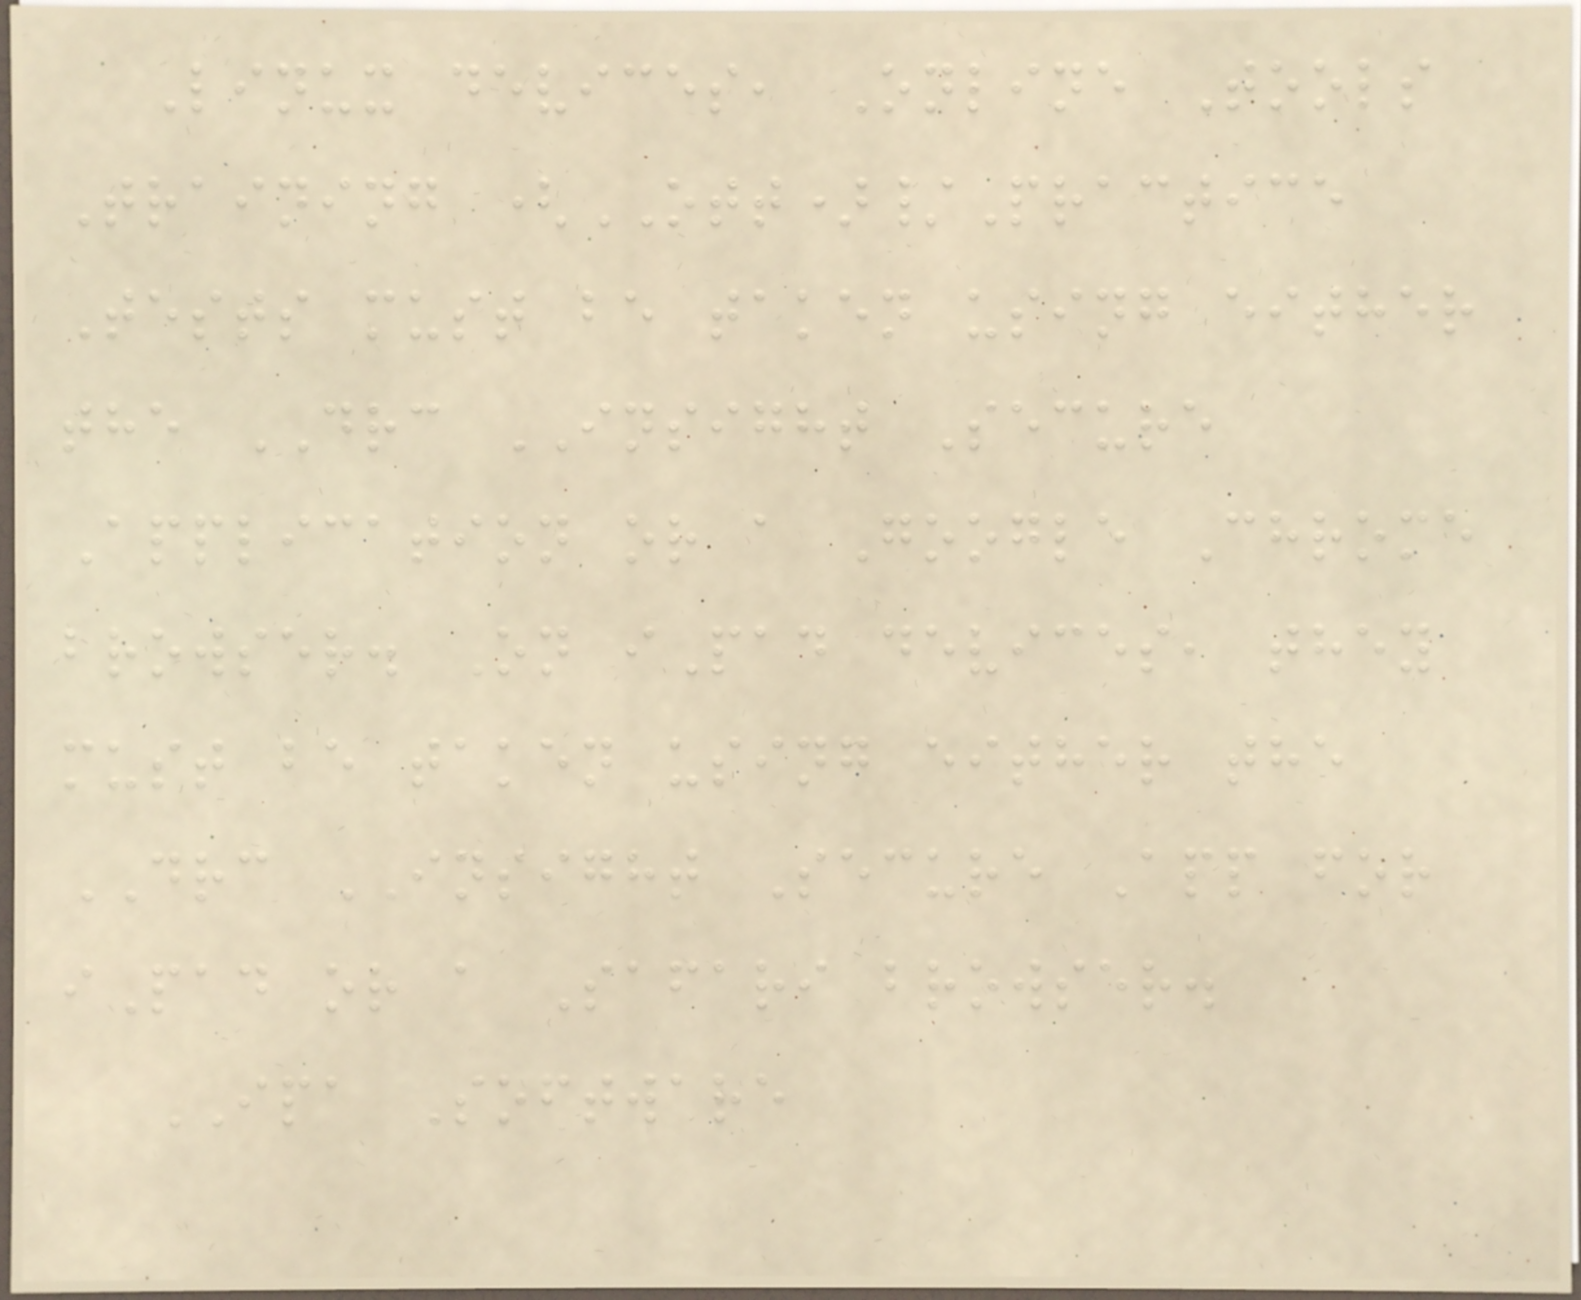Linux devices, Online Tools
Training (OTT)/Practice
Tests must be taken using either
the DRC INSIGHT Secure
Application or a Google Chrome
browser. On iPad devices, they
must be taken using either the
DRC INSIGHT Secure App for
iPad or a Safari browser.
IPA Software
